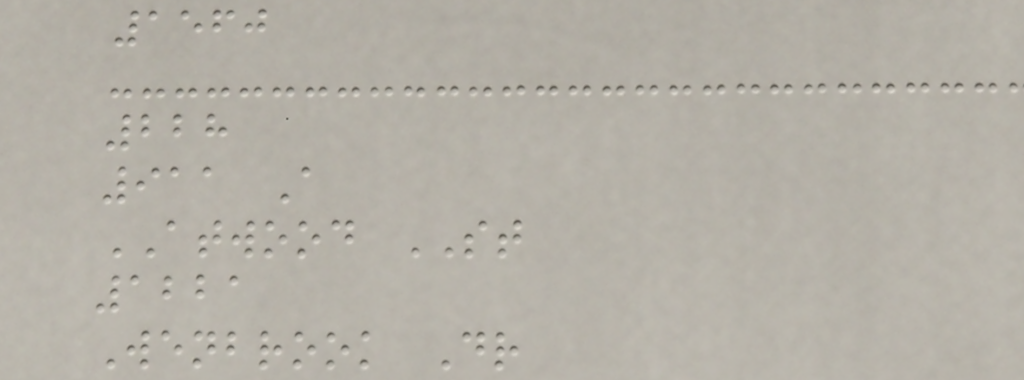1560
228
911 A
ATWOOD ST
1221
Wenbrook Dr
